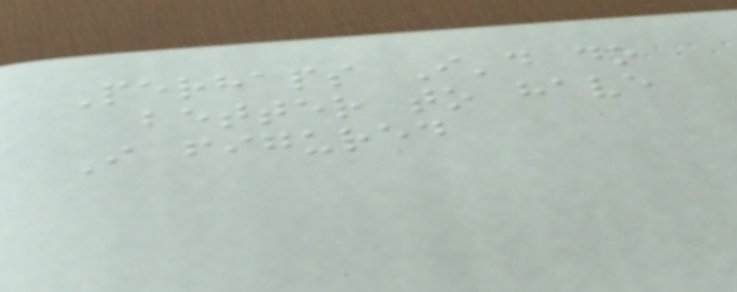Perhaps I'd do
better to have
I figured
